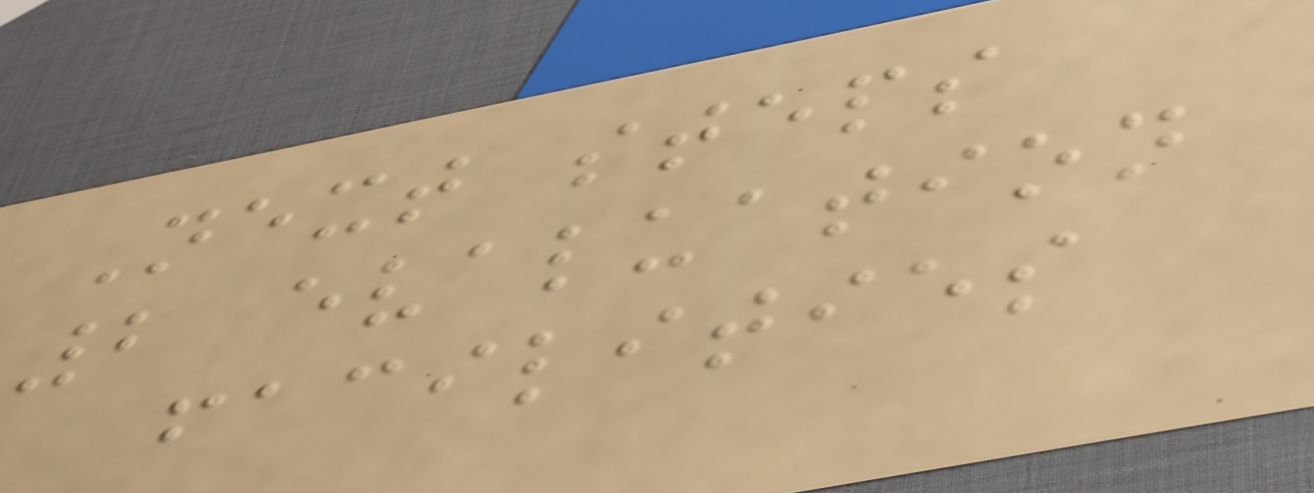Next steps
2 evaluation
facilities
